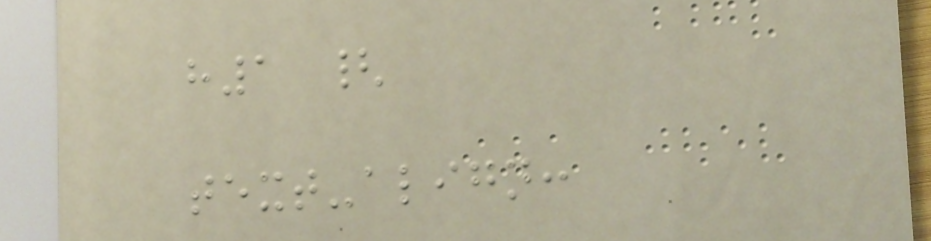h1 {
text-align:
